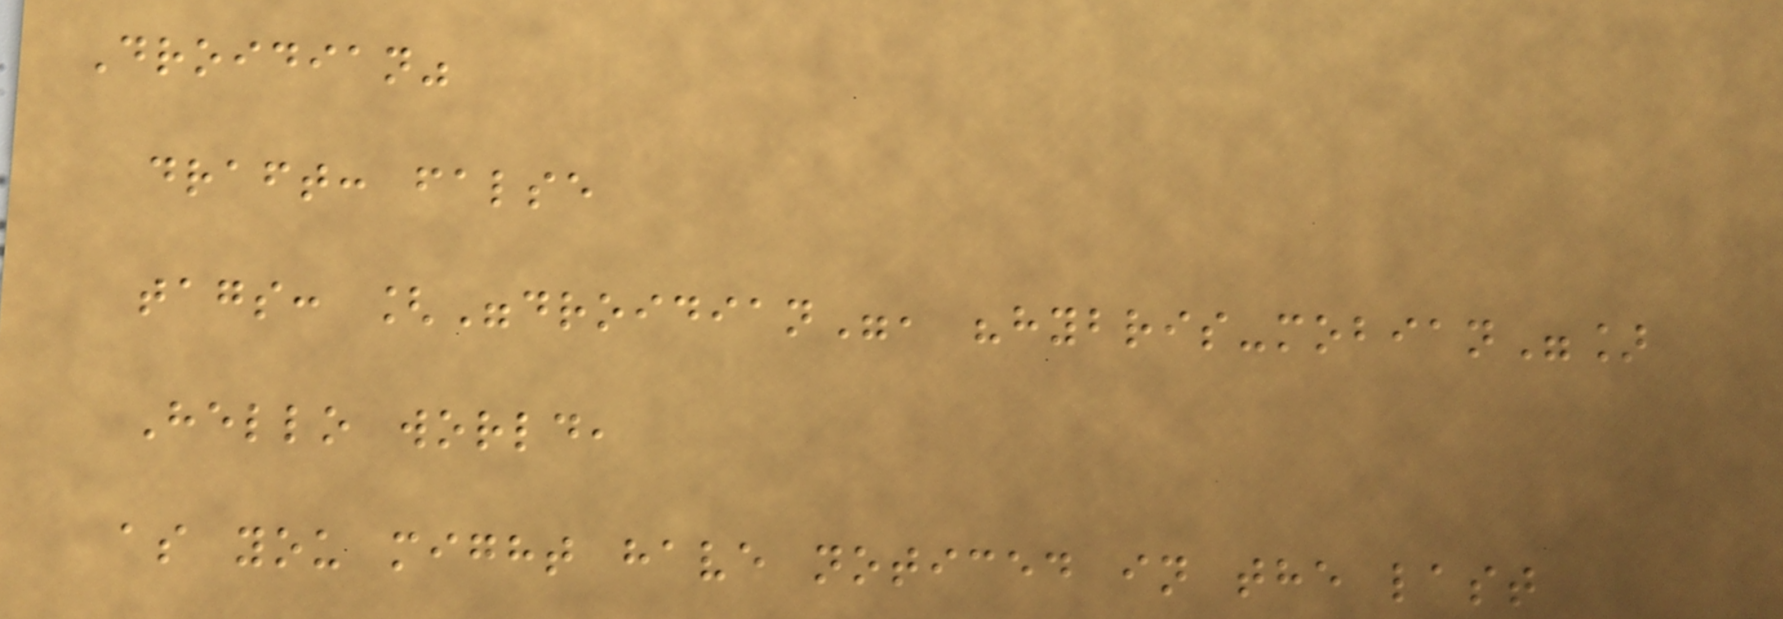Droidian"
draft: false
tags: ["droidian", "hybris-mobian"]
Hello world,
as you might have noticed in the last
